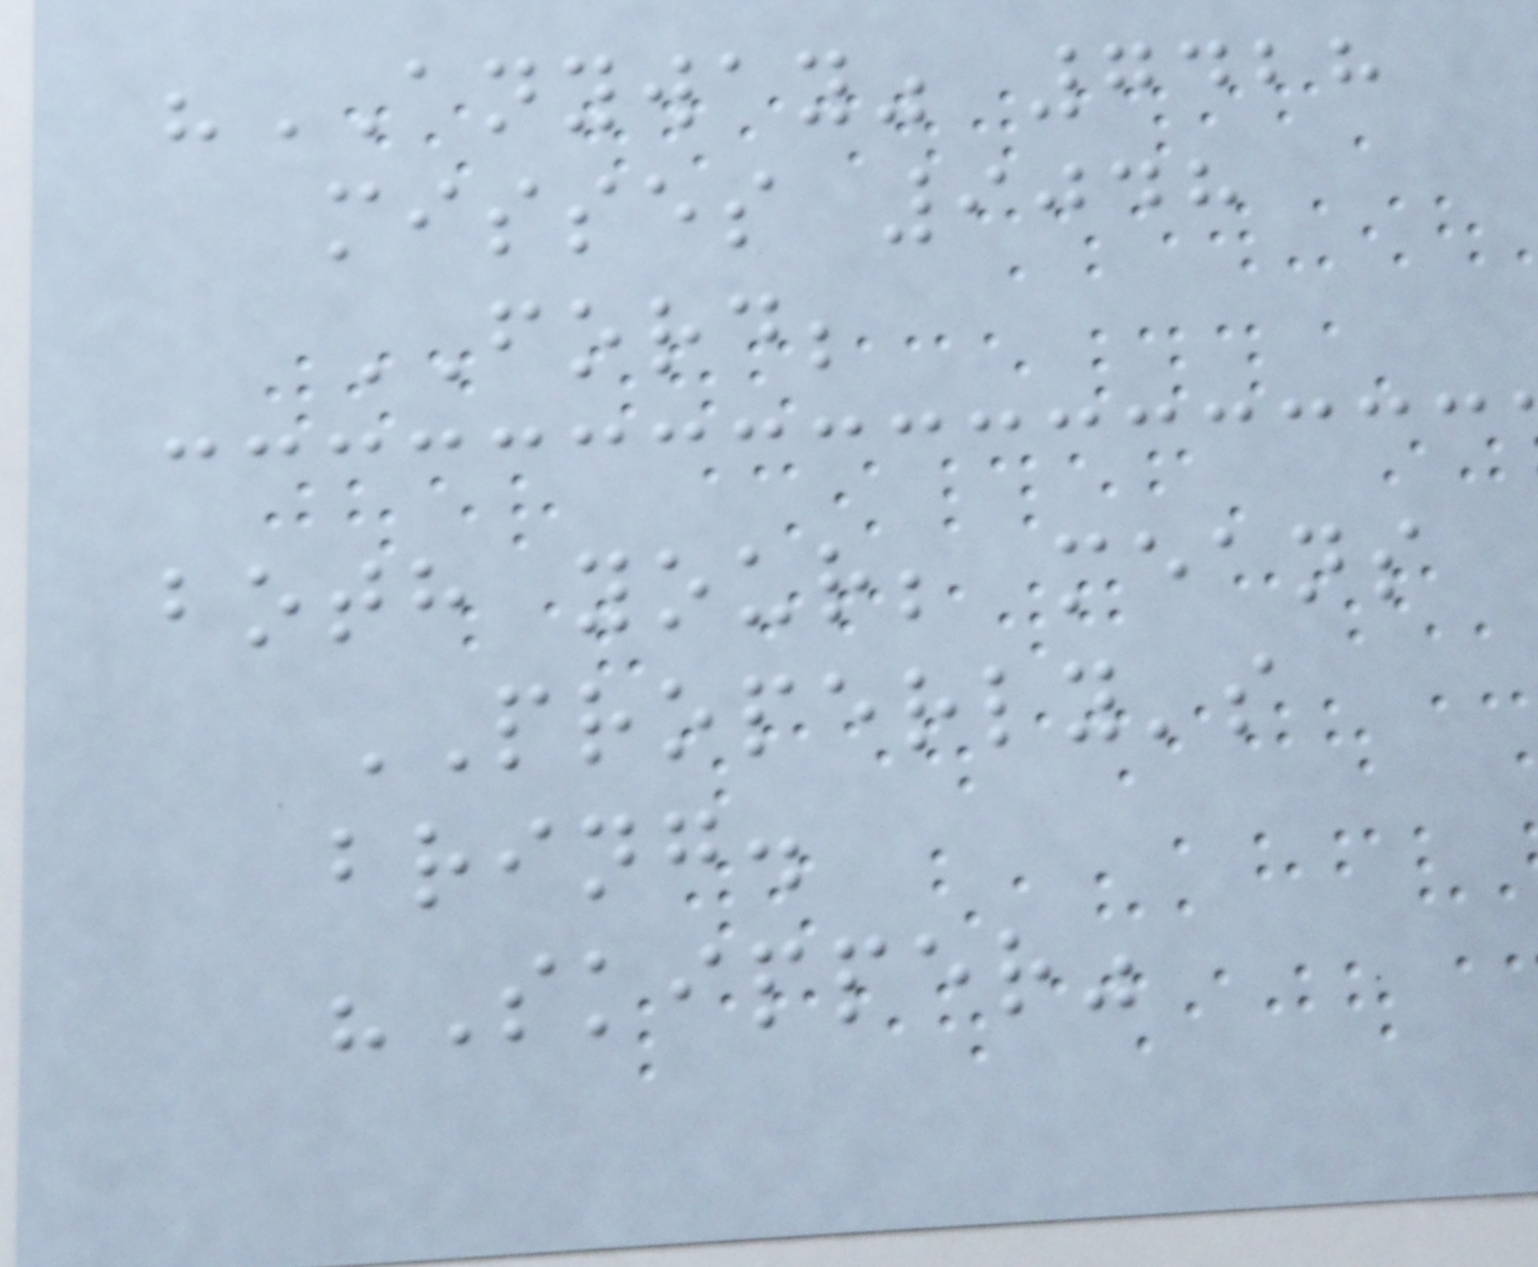"ANYWAY" 7428
misses 9048
FORD;
both your; means
PROPERLY's
bring.
"Skipper"
